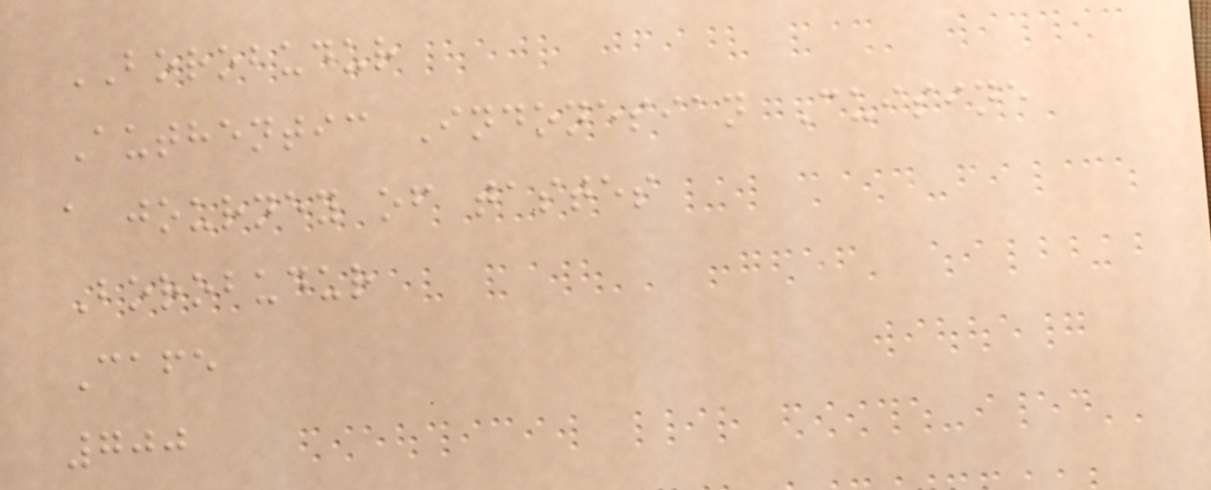BOROBUDUR
Authentic Indonesian Cuisine
a journey of tastes
Borobudur
Cafe
700
